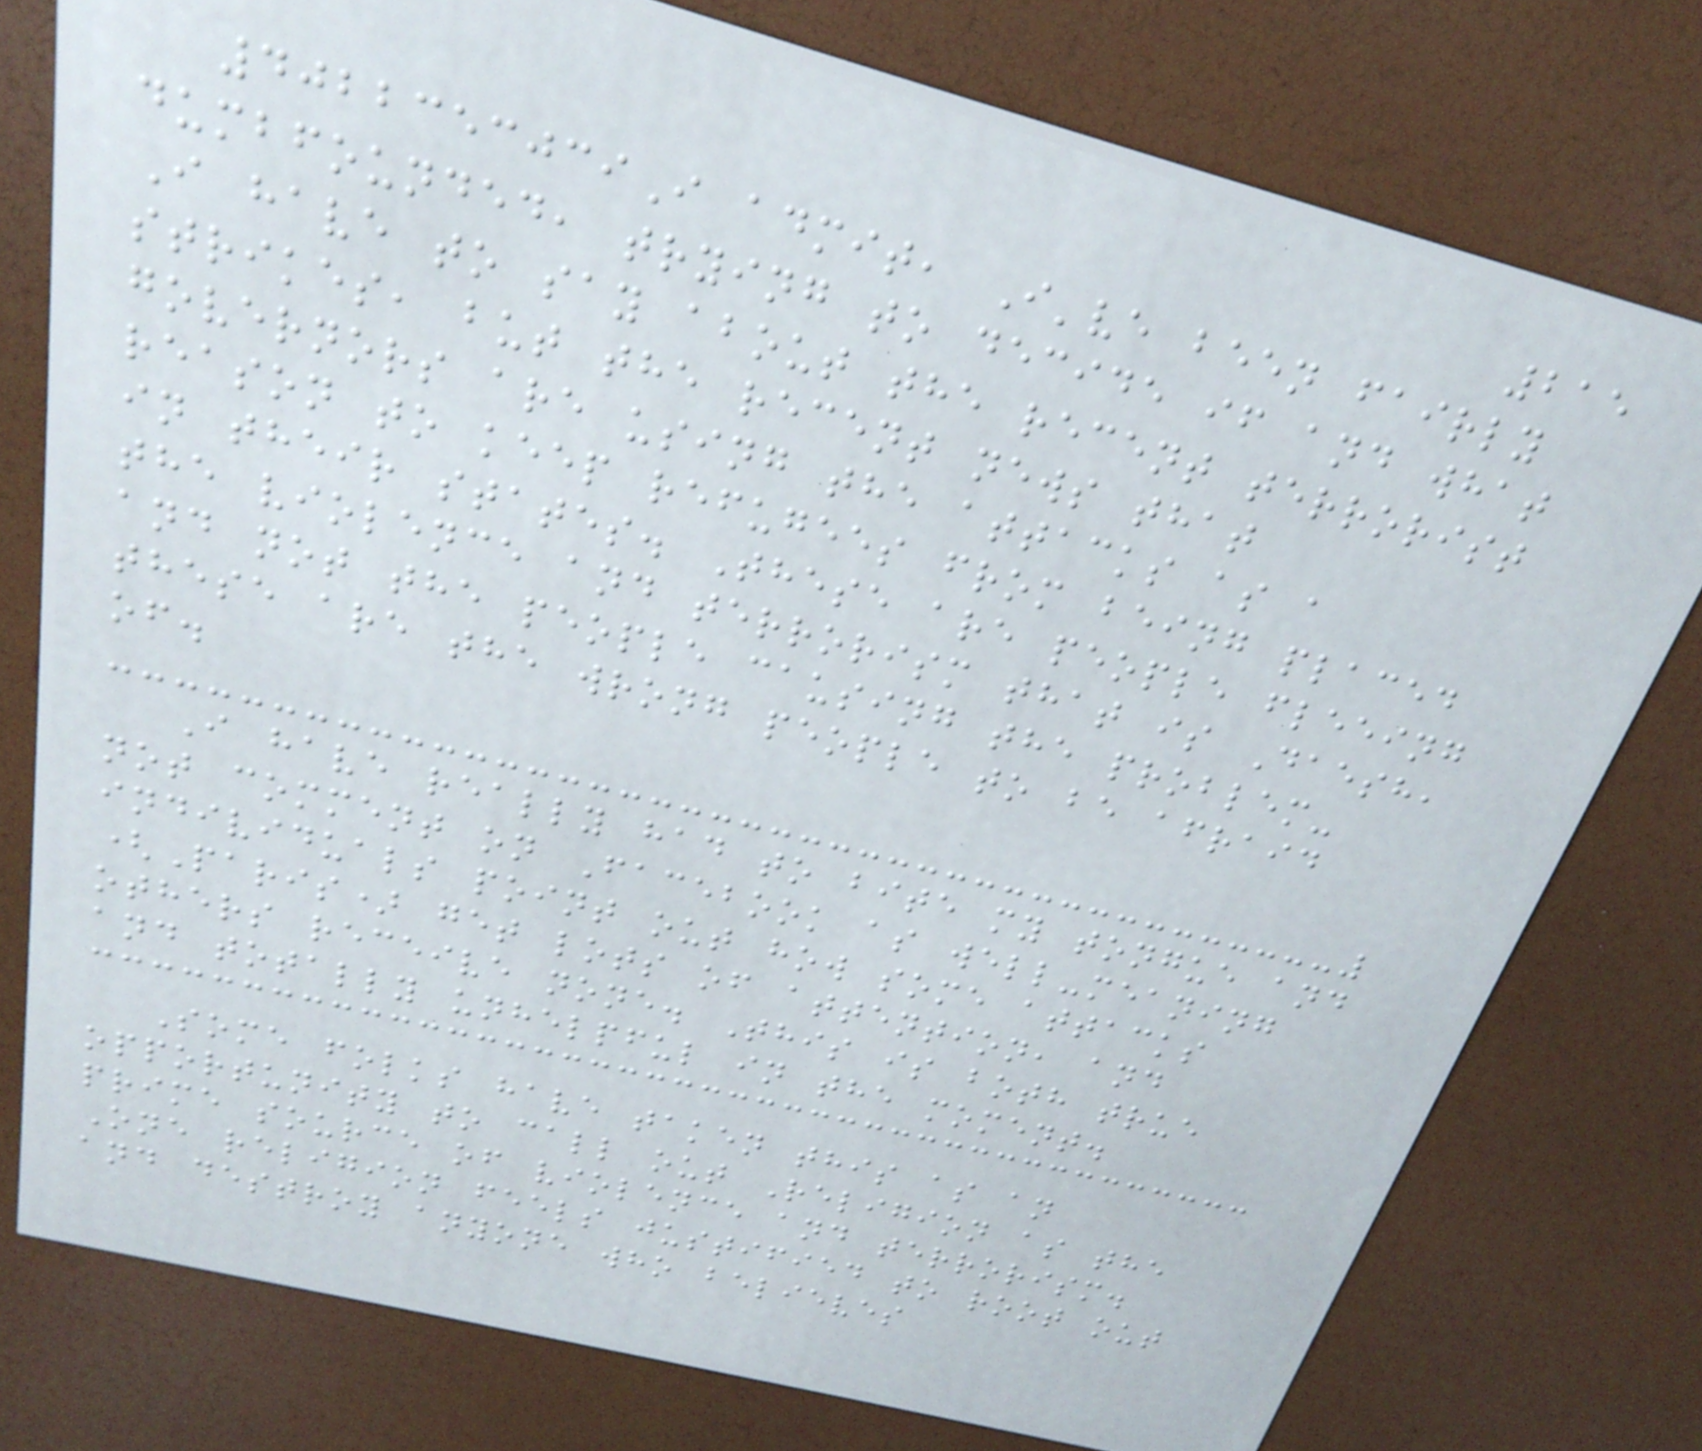215
4022353039I admit, I've been fairly
dumbfounded, trying to decide if and what
I have to say about the recent terrorist
strikes, but the recent news that
governors are using the attacks as a
reason to keep refugees from being placed
in their states. These are people fleeing
the violence and terrorism that is Daesh,
and not the people causing the problem-
these are the wrong people to be afraid
of.
I have really had to bite my tongue and
not comment on Facebook as well-meaning
individuals point out how some attacks
(Paris) get lots of attention, and
others receive none. This is both true
and totally unhelpful in the moment.
Some folks have taken this as an
opportunity to call out Religion as the
prime source of violence and terrorism.
One religion feels justified to root out
and destroy anyone who believes
